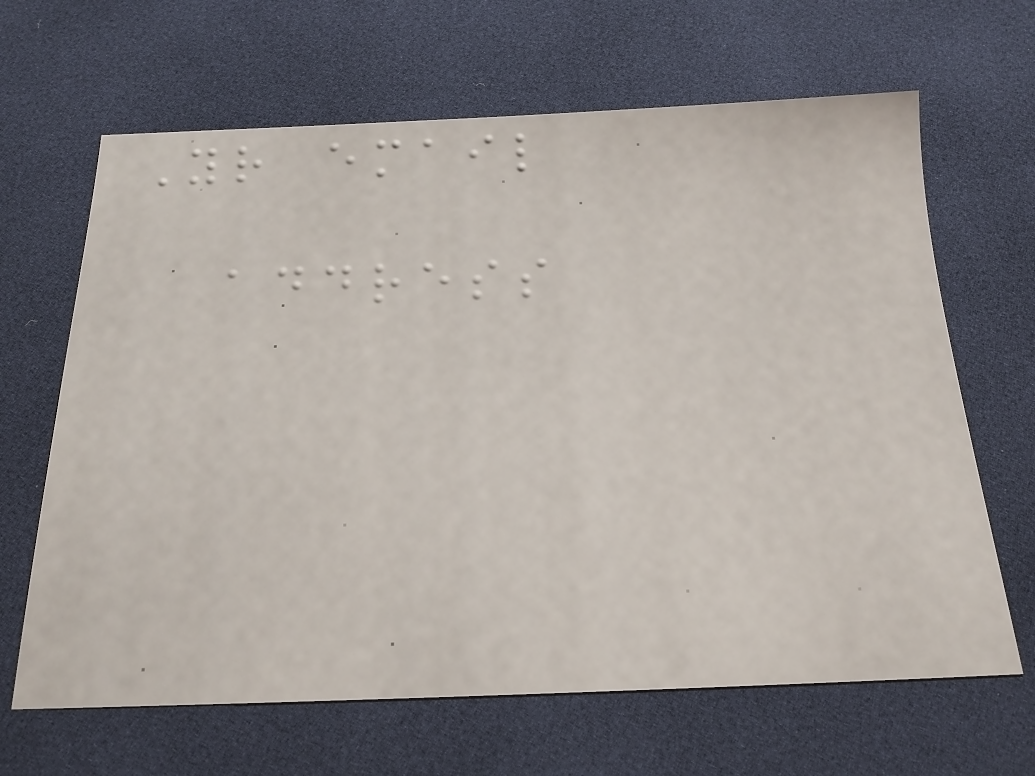Your email
address
